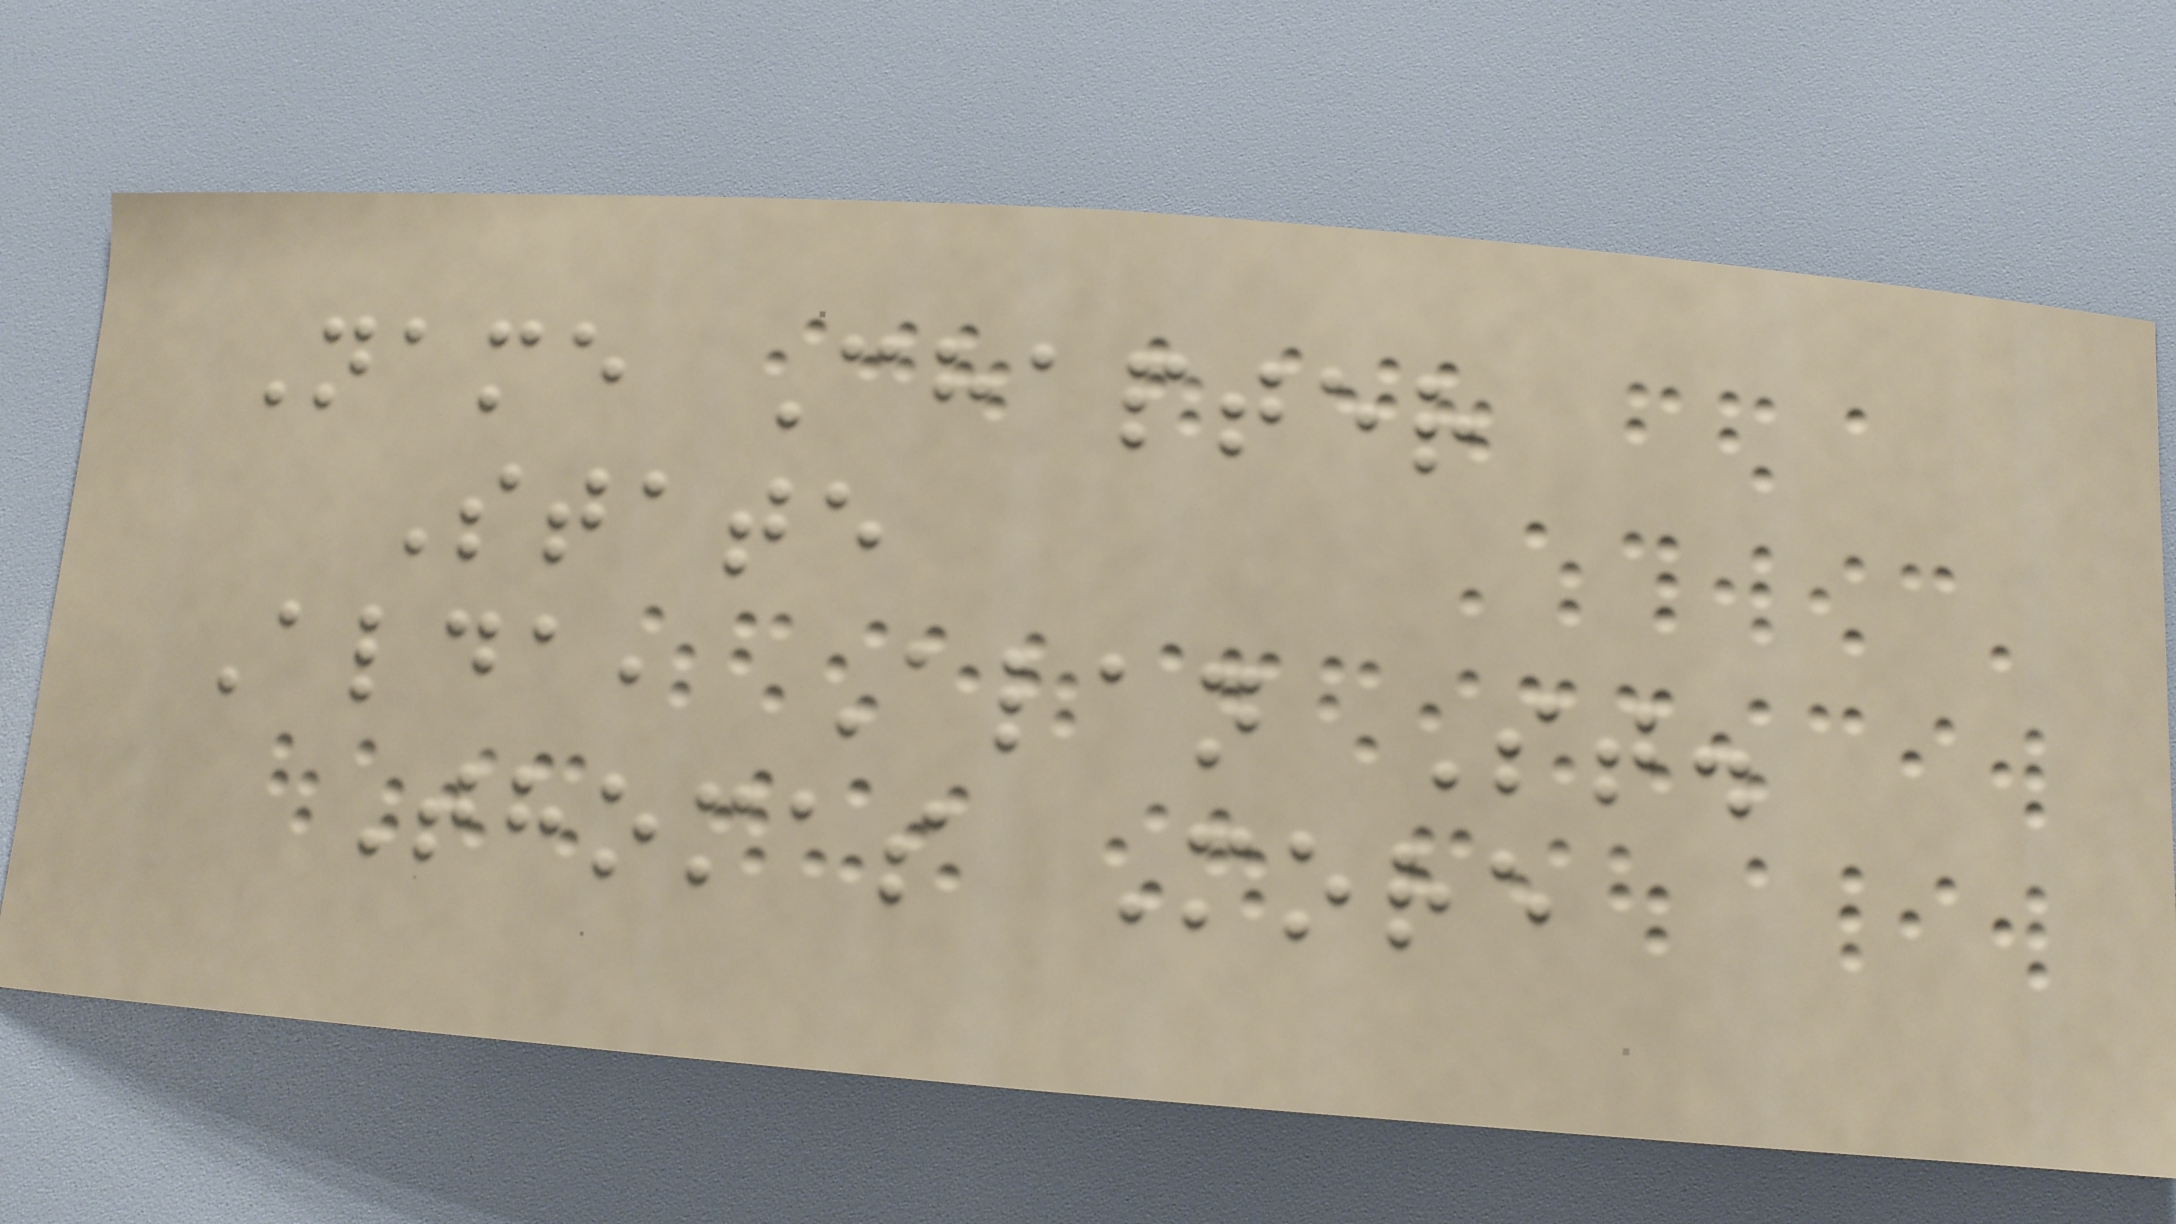Name Chapter
State
Alda, Alan St.
Thomas More
